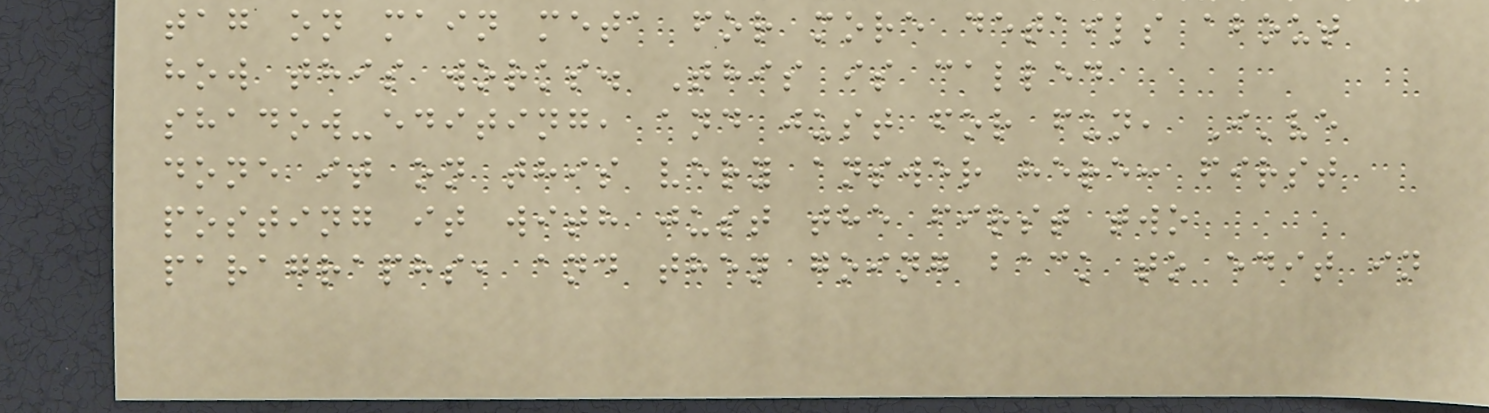tag on main meta for more details about
how this works. This is called
shadow-editing, and just for fun, I've
done it on this very answer here: first
posting it with just the first two
paragraphs, and then going back to edit in
